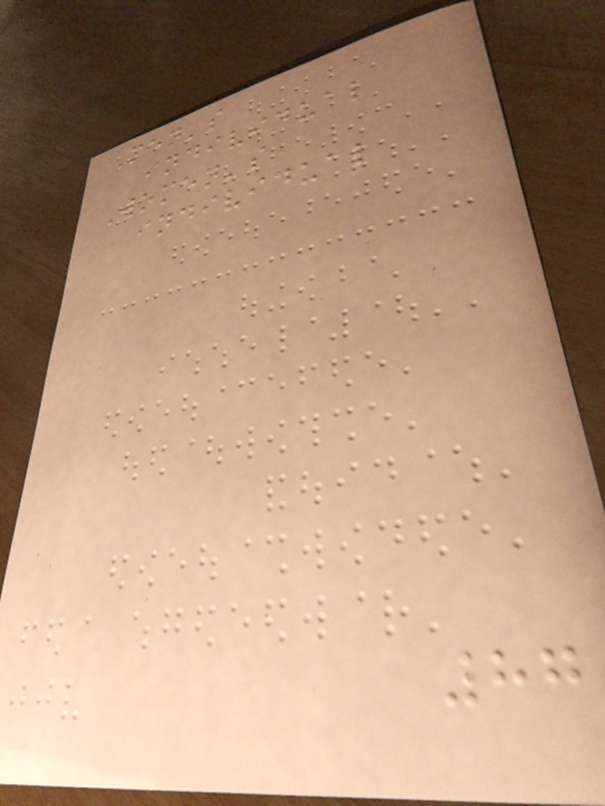Men's
individual
Women's
individual
87
